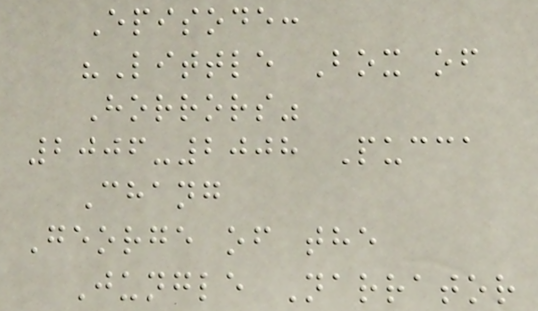Episode:
"Little Box of
Horrors"
2006-2008 Pucca
Chang
George of the
Jungle Narrator
